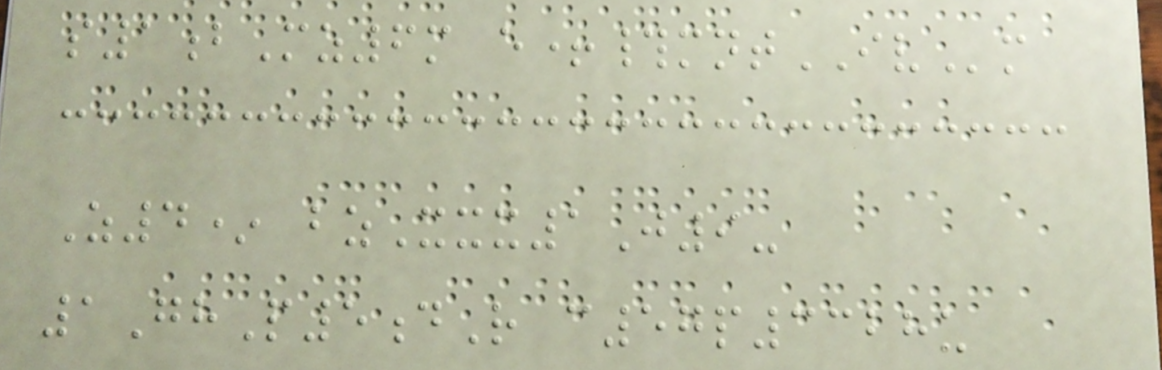s1bMz6m e+#mntIVm
Z4* bzXxx1J9-
1GhP5dR c57p3328u
